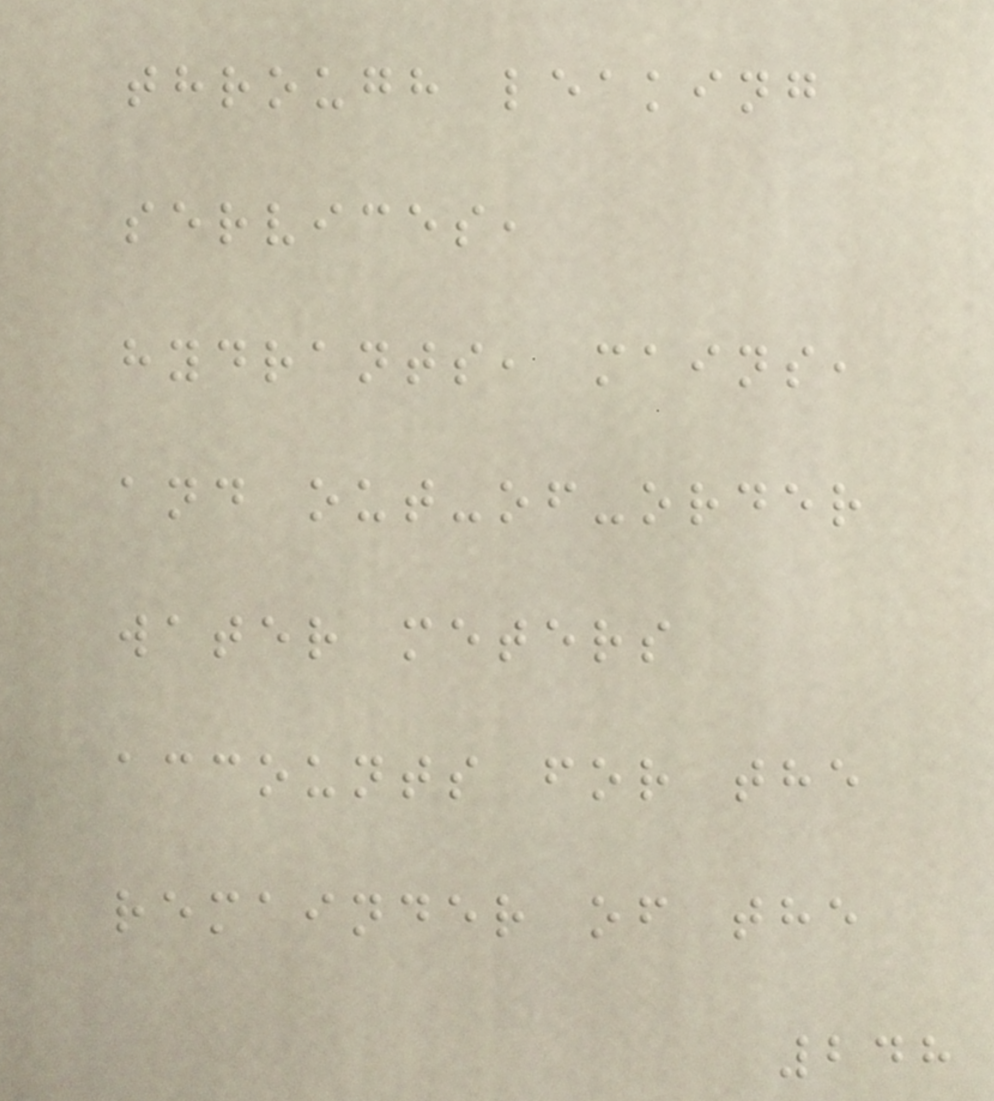through leaking
services,
hydrants, mains,
and out-of-order
water meters
accounts for the
remainder of the
248
